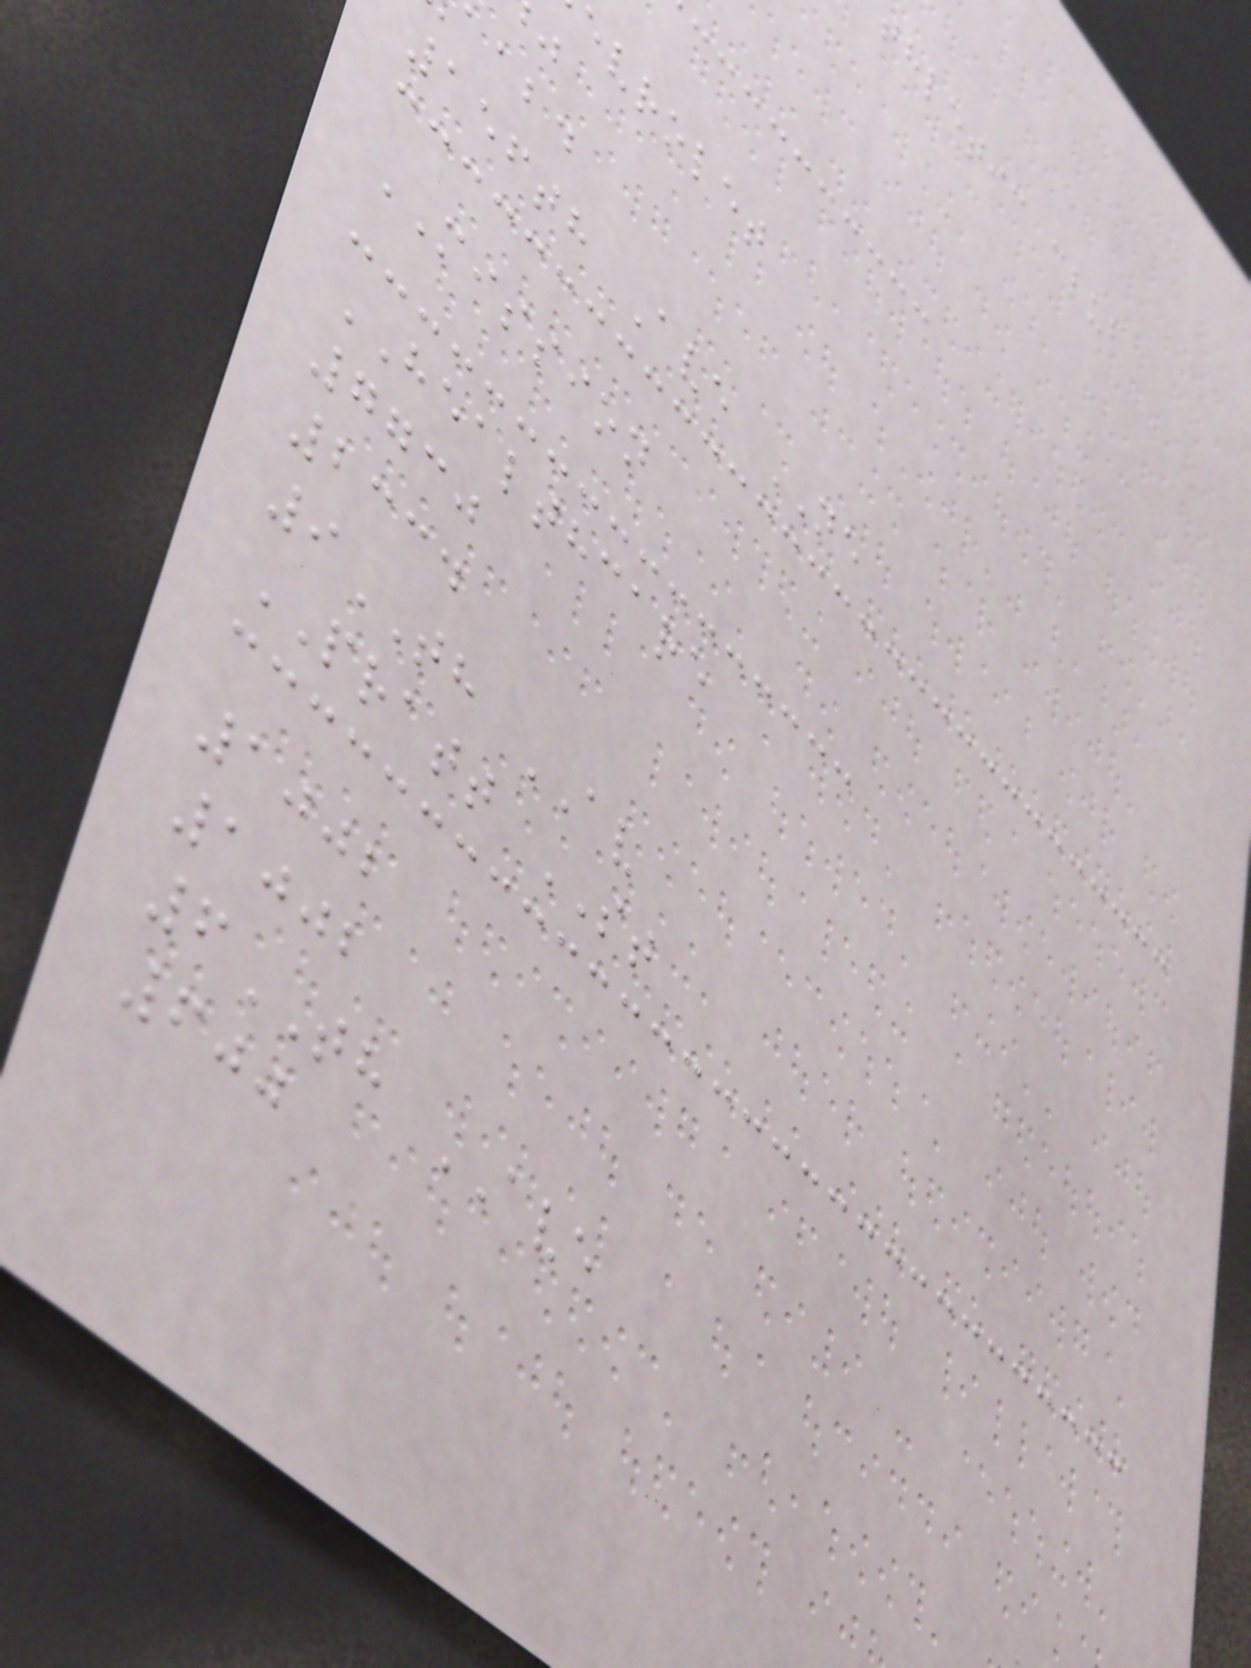thletic club
evrolet
aabd
156th Ave NE
MISSION
HEALTHCARE
7730
2334
9TH AV
PRATT ST
1002
1002
6TH AVE
600
